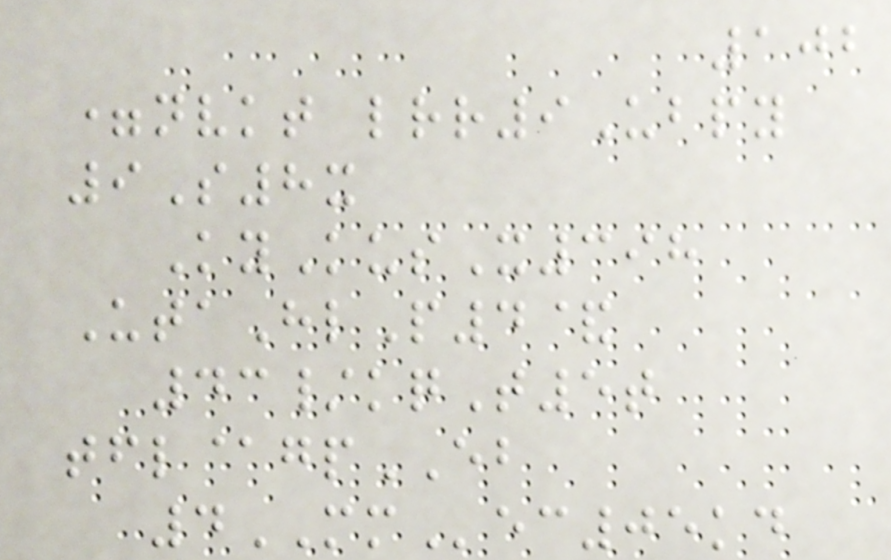102
=nvkt lrr9Ubpy
9S8x
KyKusX398
UtaHlP4&
43/kqT5t
tfl@gpEB
4MMec05kd
